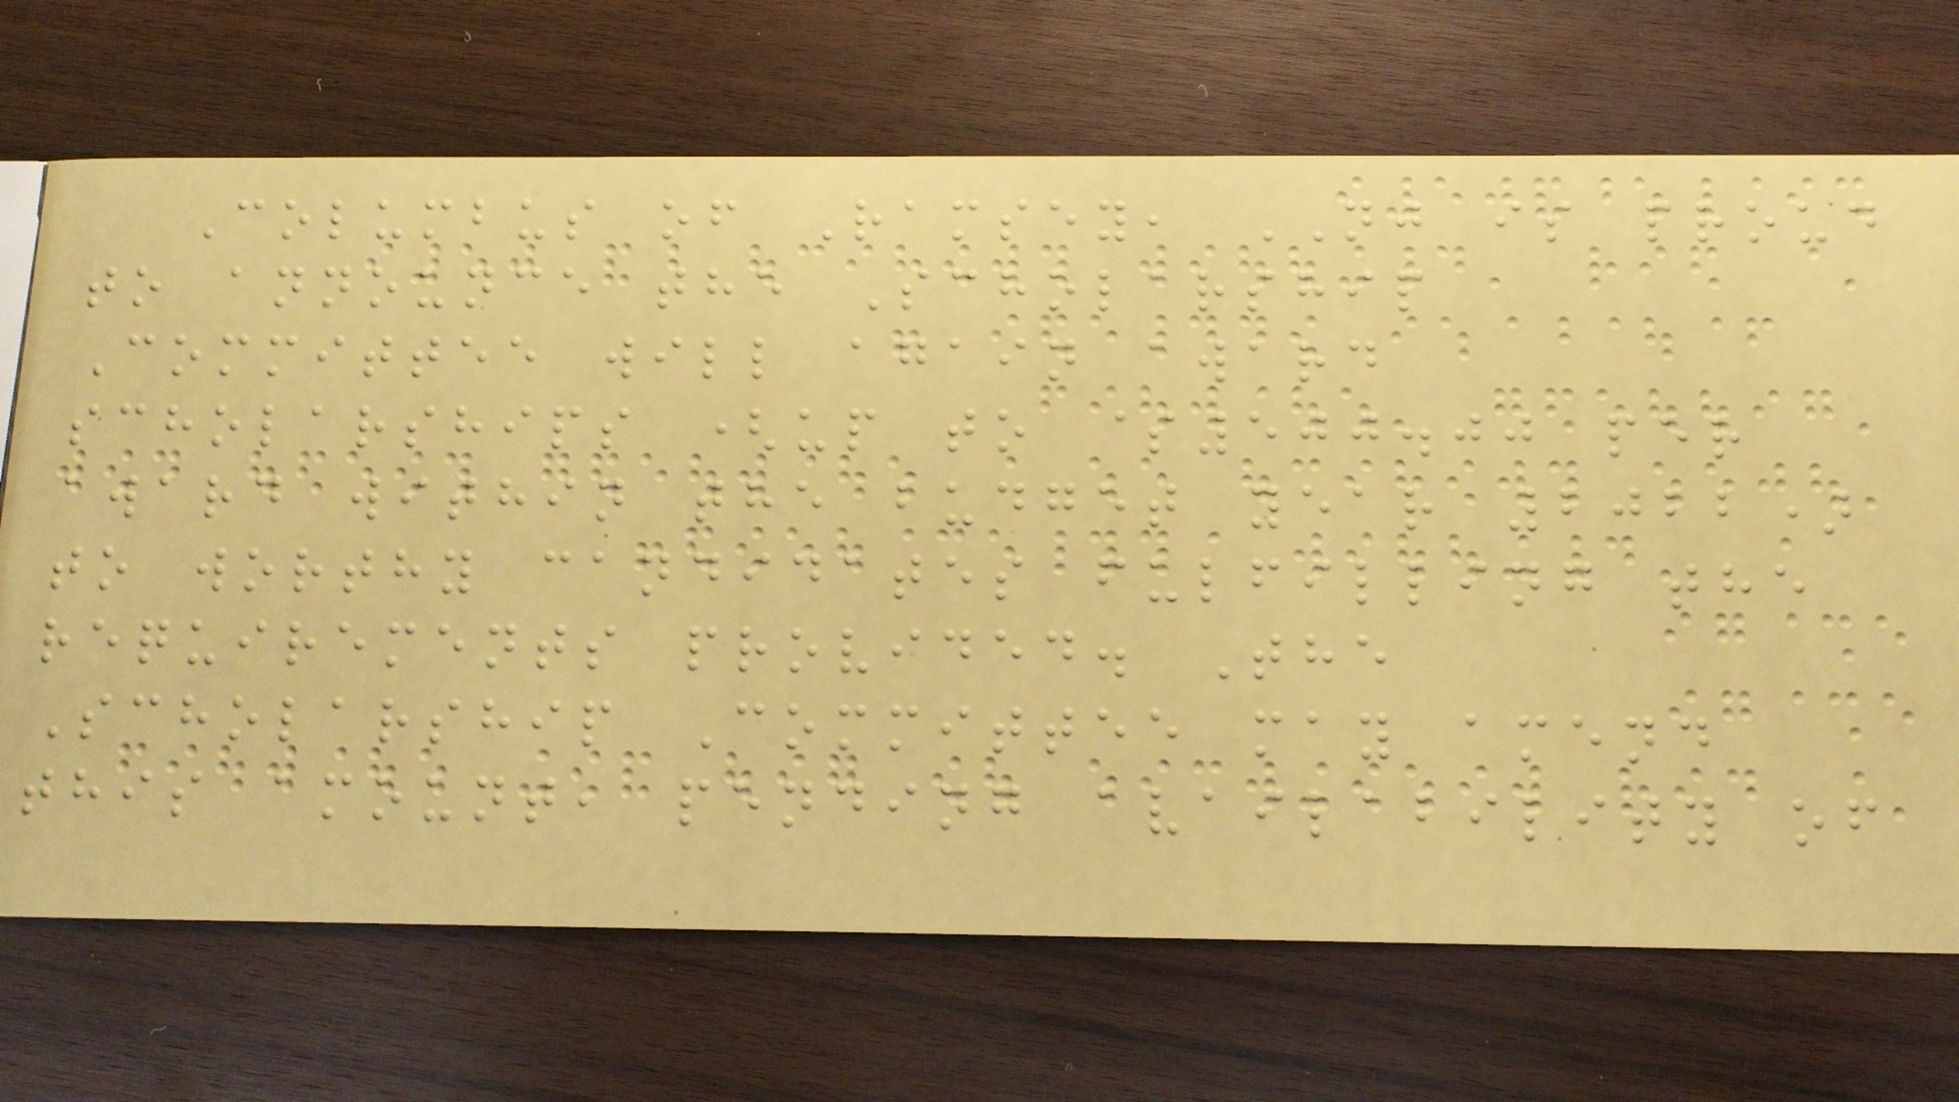Columbus of Ramsey, NJ is proud
to announce the Scholarship
Committee will again award
scholarships (up to $500.00 per
award within the budget year 2022)
to worthy candidates fulfilling the
requirements provided. The
Scholarship Committee may amend
this amount, pending availability of
